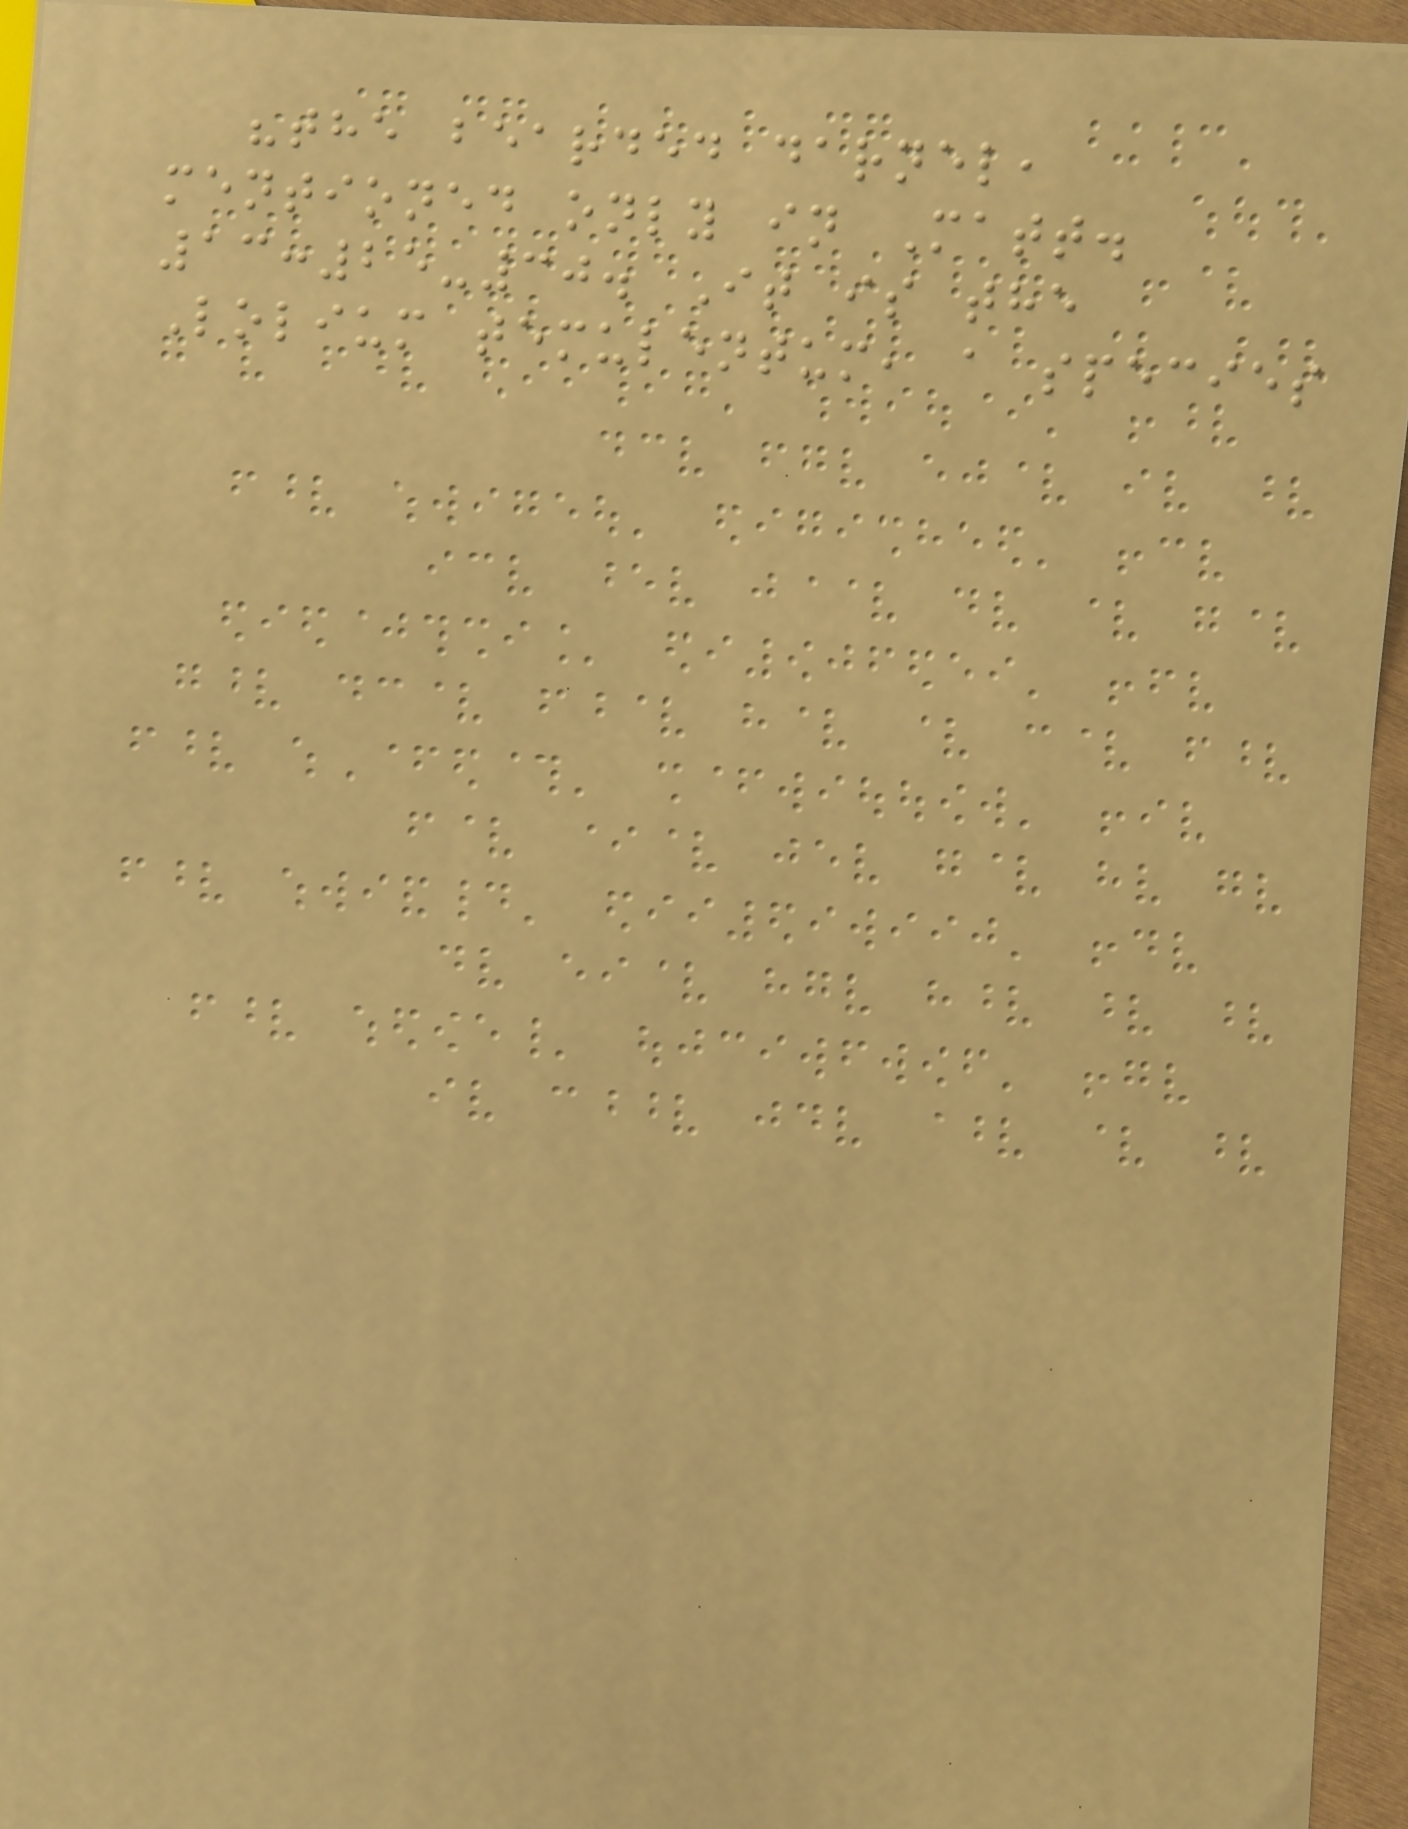"the bearded darnel,
mentioned only in Matt.
13:25-30. It is the
Lolium temulentum, a species
